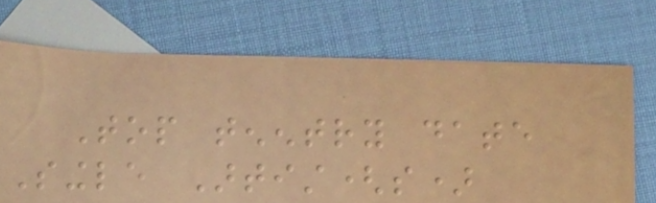Top tenentry date
Single Artist(s)
